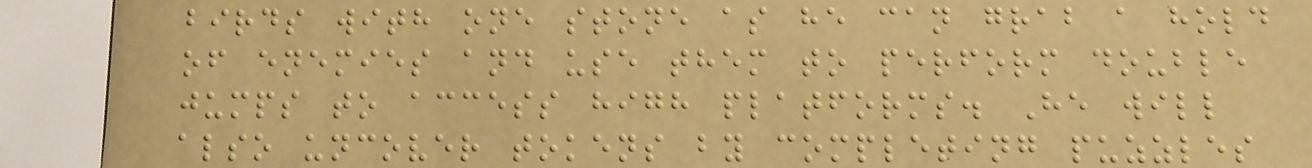birds with one stone as he can grab a hold
of enemies and use them to perform double
jumps to access high platforms. He will
also uncover tokens by completing puzzles
